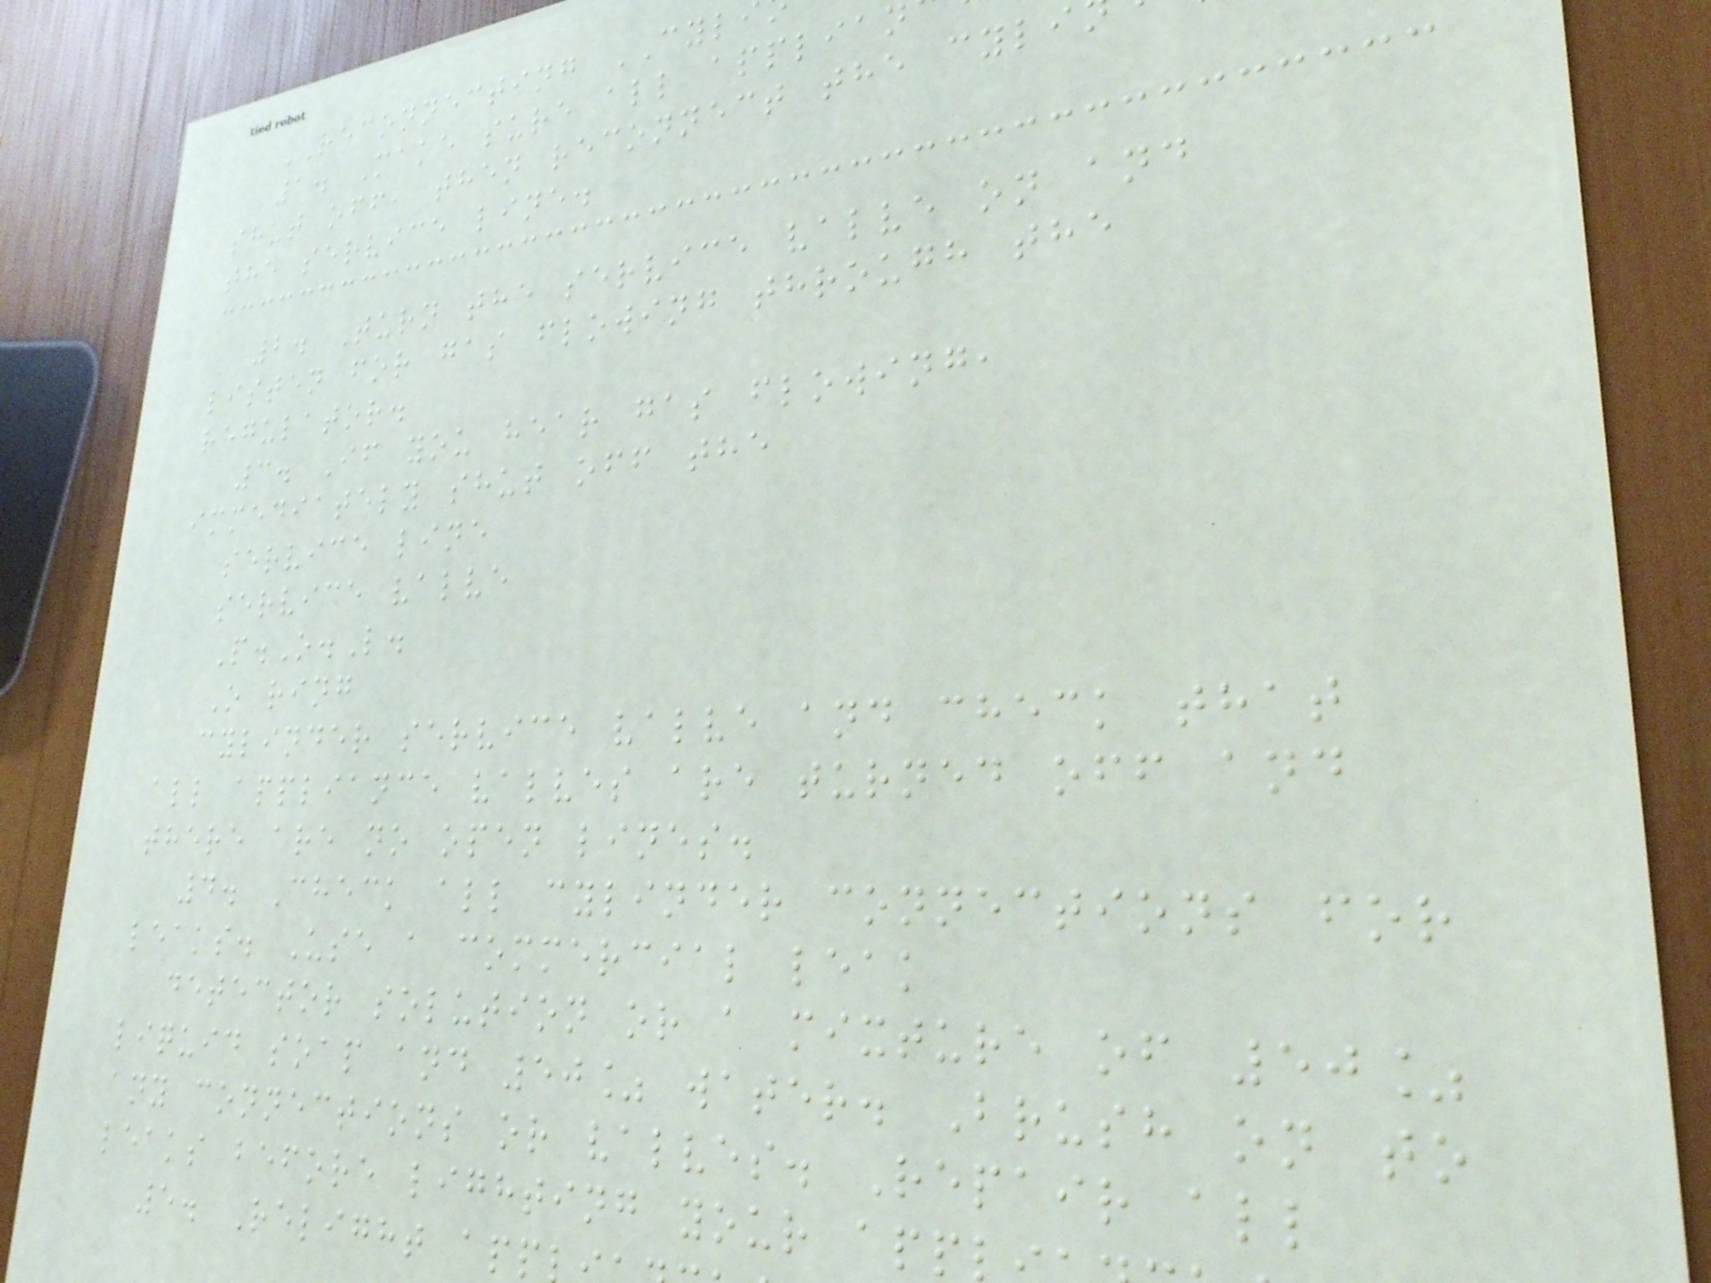RECONNECTING CYL
1. Make sure all applian
shut off, then reconnect the cyli
the service line.
2. Turn the service valve on and
listen for gas flowing through the
regulator.
3. If you hear gas flowing,
immediately shut off the
service line
service valve
P.O.L.
O ring
cylinder service valve and check that
all appliance valves are turned off and
there are no open lines.
4. Check all cylinder connections for
leaks. Use a commercial leak
detector solution or a mixture of 50%
liquid soap and 50% water. Brush on to
any connections or valves. Repair all
leaks before lighting your app
5. Relight app
